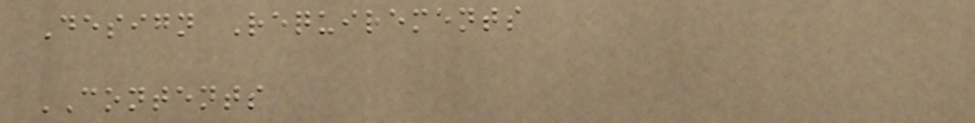Design Requirements
CONTENTS
